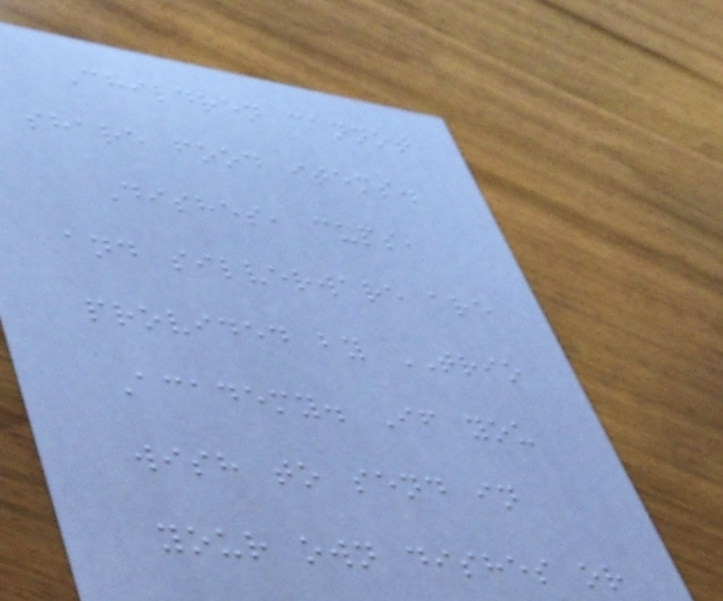Children cannot
share food items.
Dishes, cups,
and silverware are
provided by TRIO
Academy. If you
wish to send in
your own dishes or
